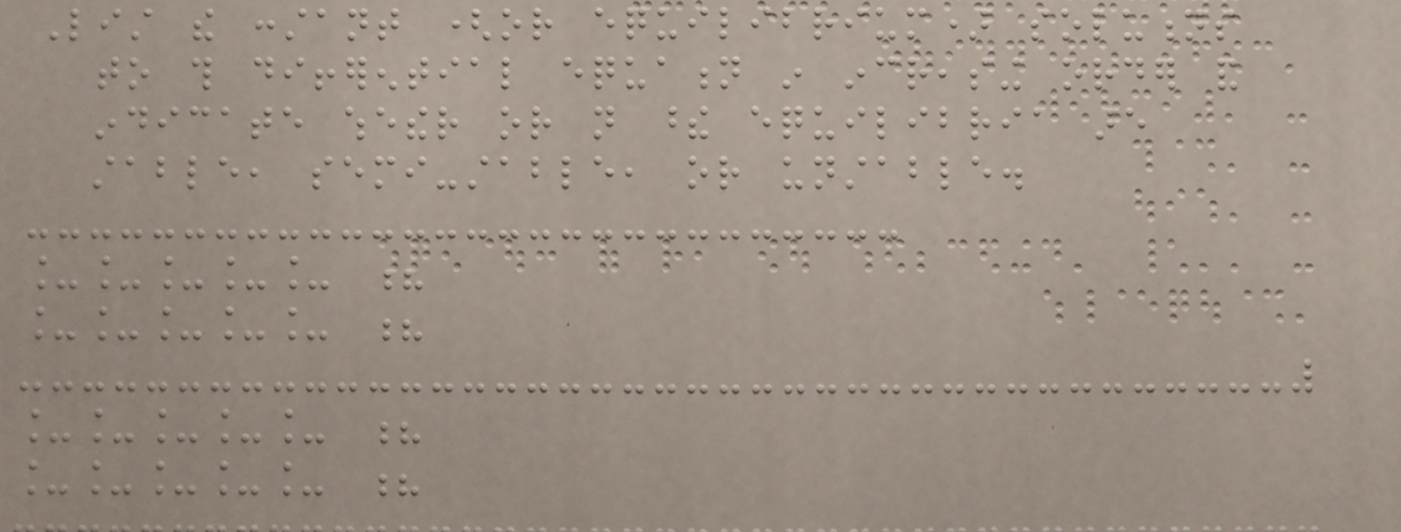List the constant (or equilibrium) solutions
to this differential equation in increasing order and
indicate whether or not these equilibria are
stable, semi-stable, or unstable.
_____ ?
_____ ?
_____ ?
_____ ?
